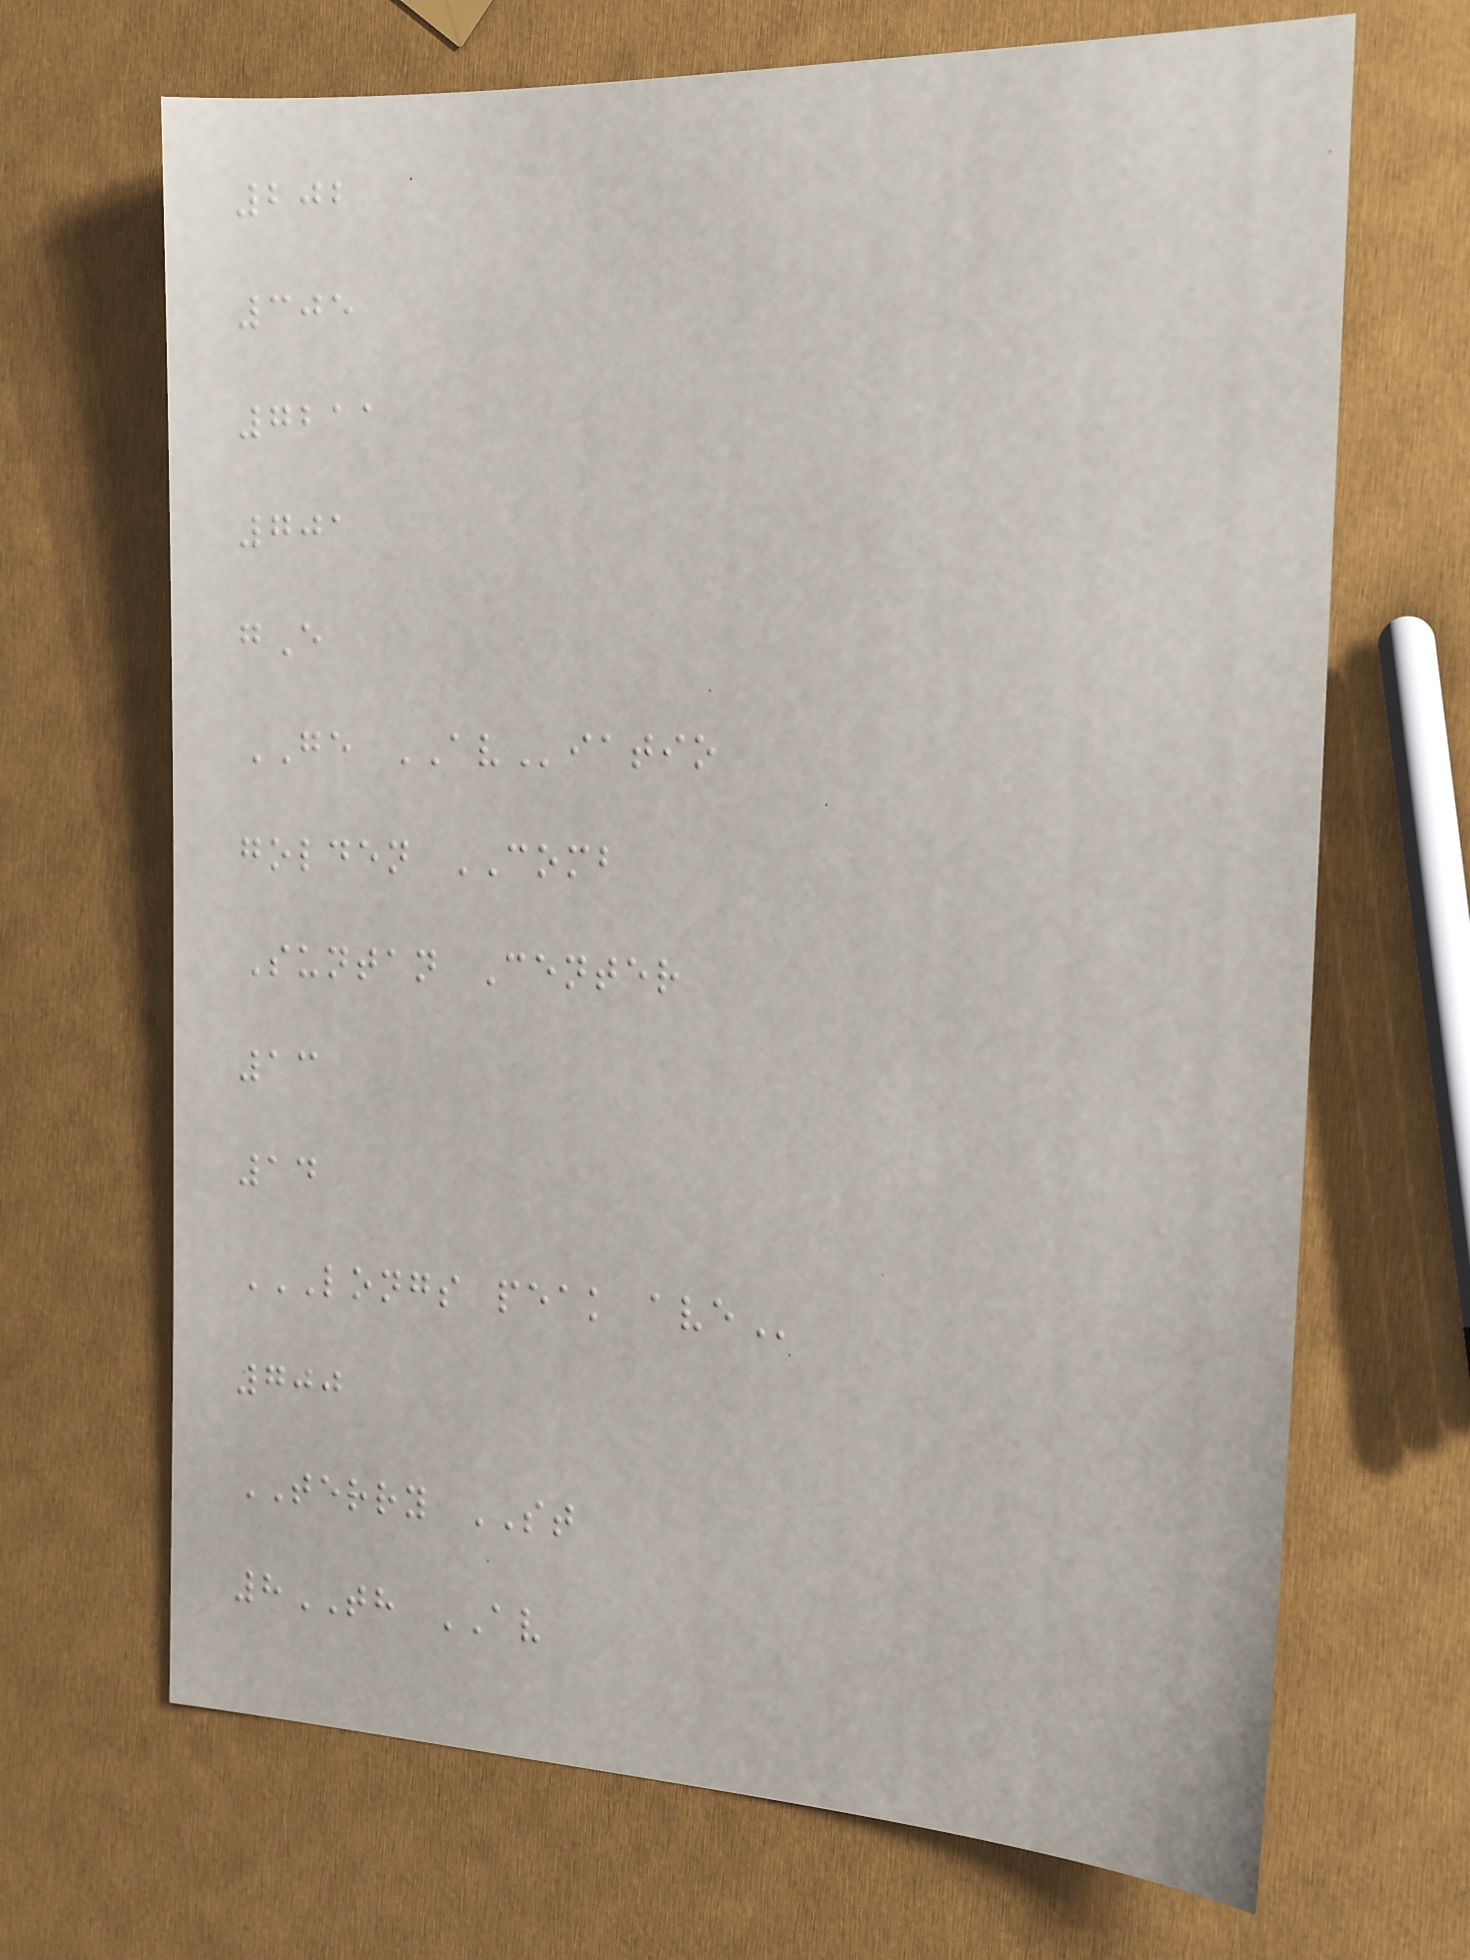202
305
7211
701
gE
GE AViatio
golden COMB
Suntan Center
13
14
LONGS PEAK AVE
700
TERRY ST
8TH AV
